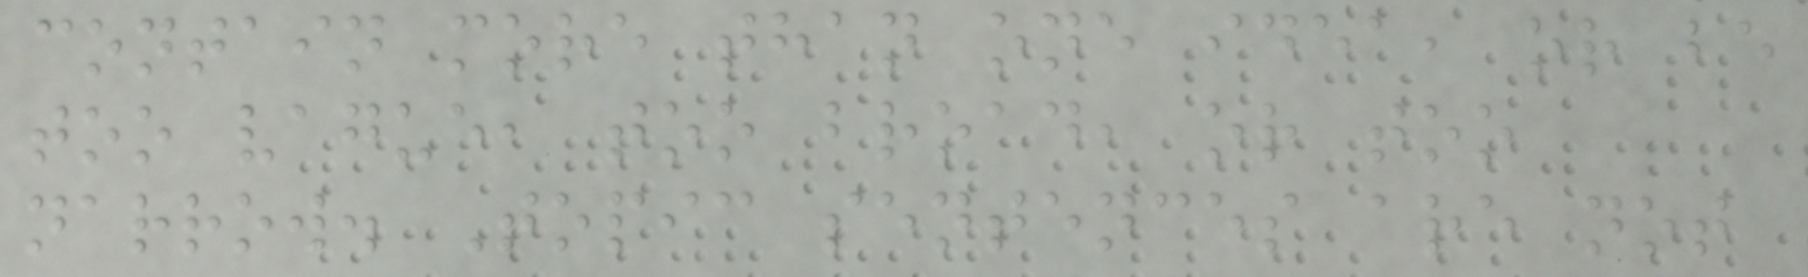contain more than one idea, or be
too vague, too broad, or too
narrow. Topic sentences are not
